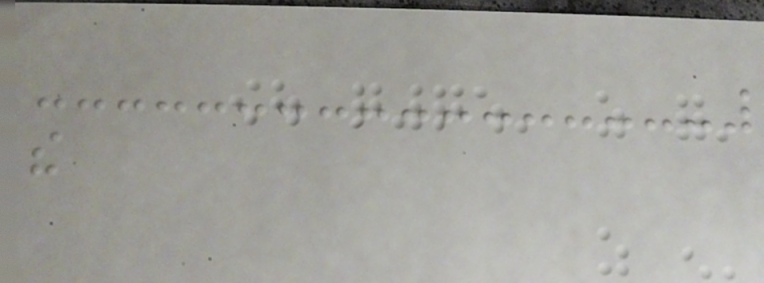the
